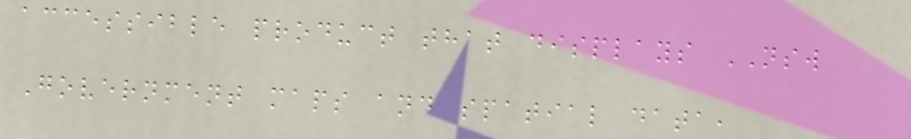accessible product that displays NSW
Government maps and spatial data,
